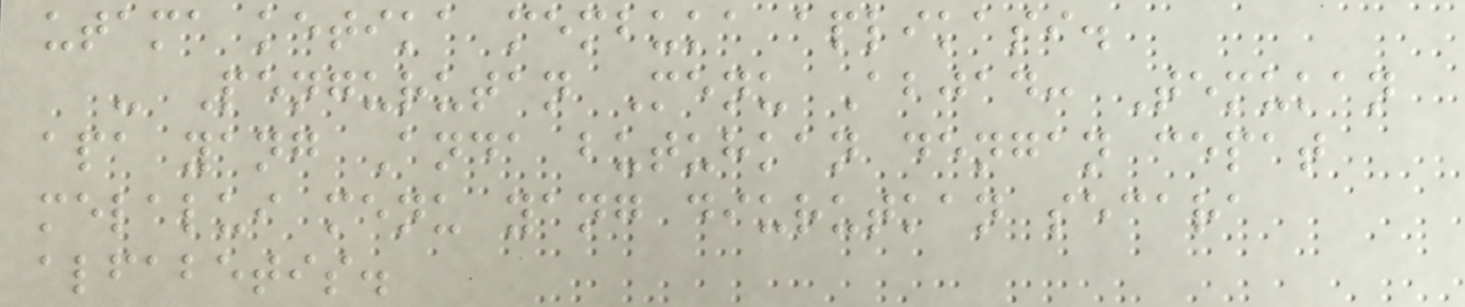utama ketika membuka aplikasi.
- Pengurutan Menu Abjad: Temukan
apa yang Anda butuhkan dengan cepat
melalui menu yang diurutkan secara
alfabetis.
